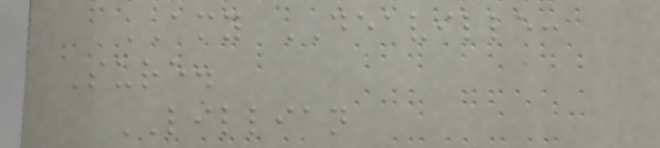AMY DEAVILLE:
Sure.
LILLIAN
